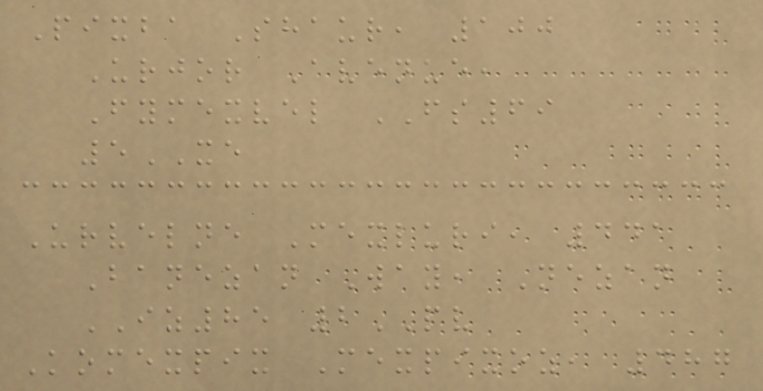Pixba Shaur, 100
Urjor Avenue,
Fymexvel FS69
5XE
Urvelne Mexluri, 441
Banezan Way, Nezan
IZ85 2PV
Komexpix Mexpixoz, 487
